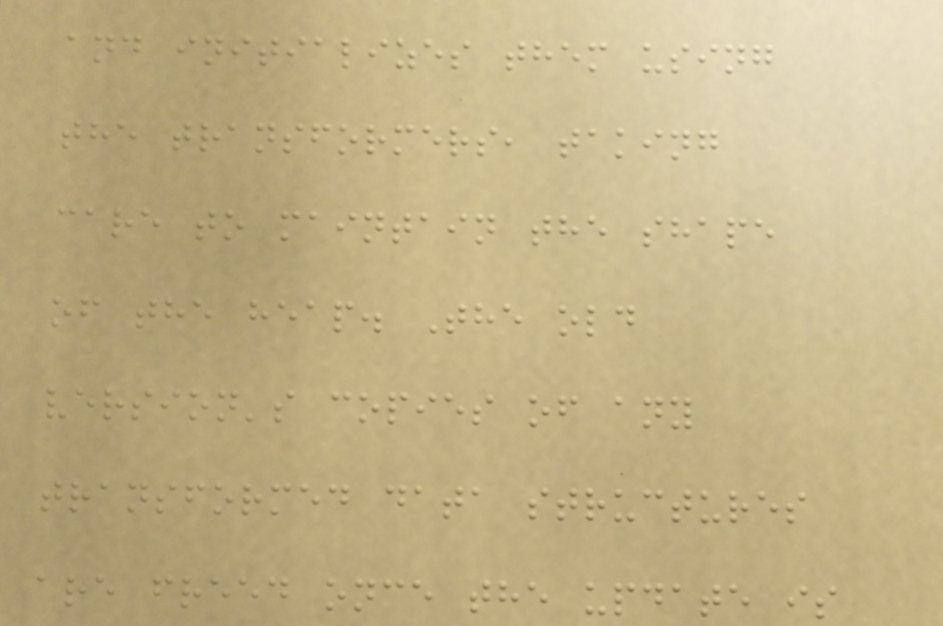and initializes them using
the transformers, taking
care to maintain the shape
of the heap. The old
version's copies of any
transformed data structures
are freed once the update is
